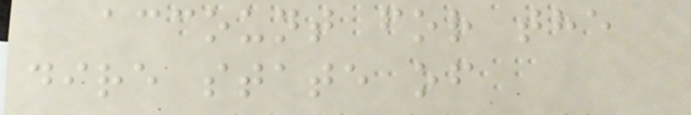account for the
dire state of
